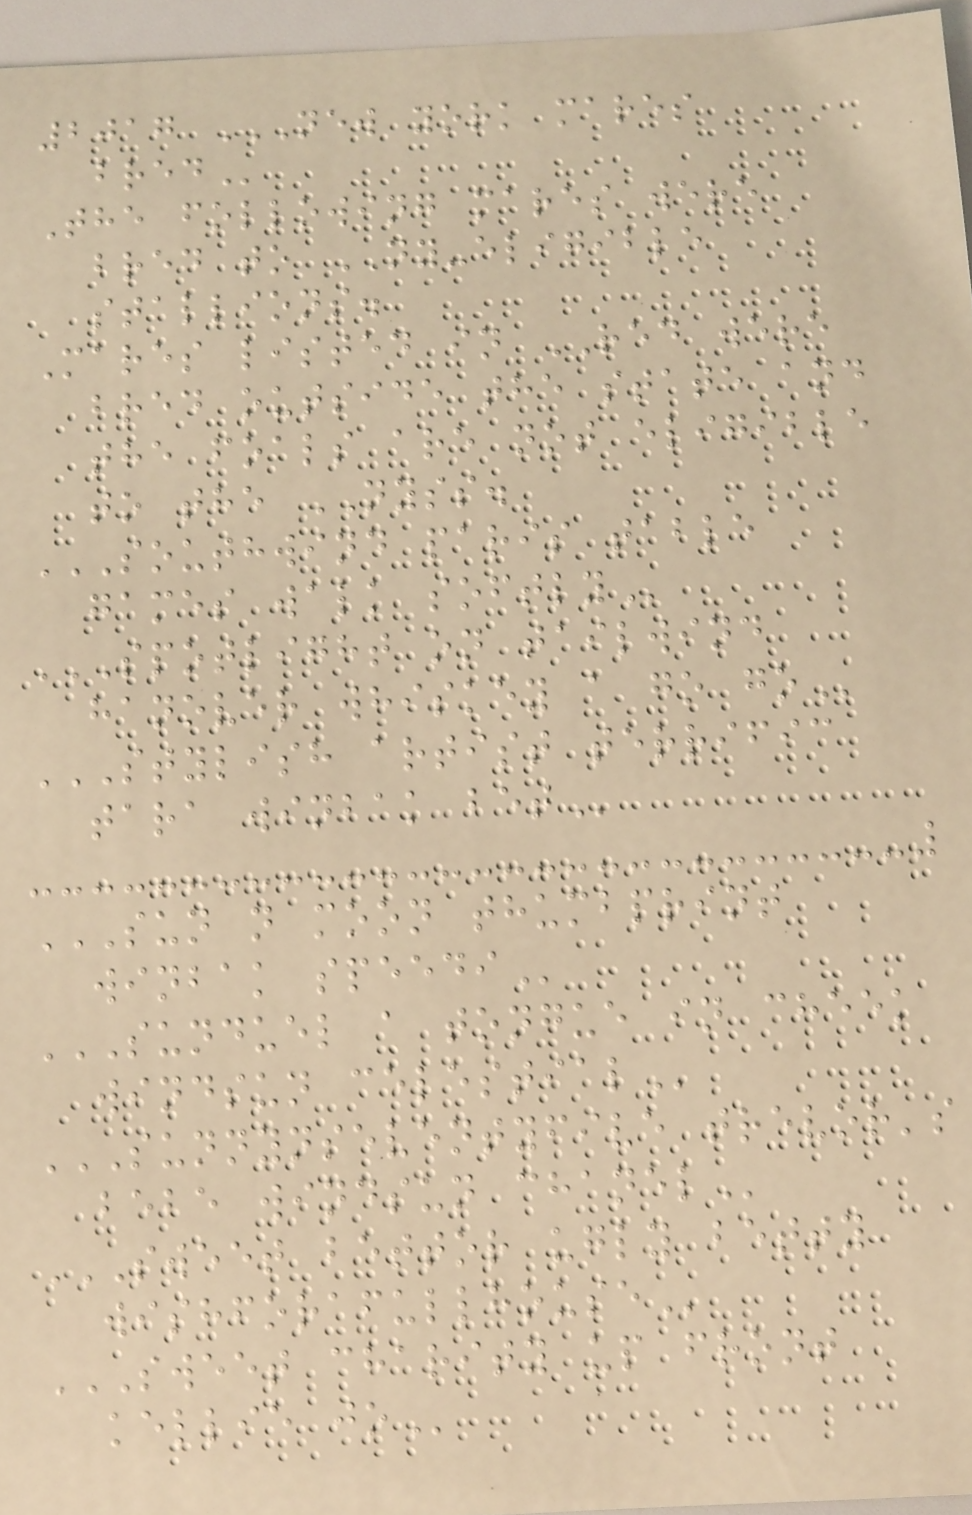2017 NEW YORK MARES
BRED
The following mares were
bred to NY-eligible
stallions.
Mares listed in RED were
bred outside the state and
the foals are not eligible
to the NYSS.
SOUTHWIND PARIS TABLE
GAMES WALK SOFTLY
SPOTLIGHT ON TAILWIND
HANOVER WHISKEY A GO GO
STYLISH ARTIST TERRIFIC
TARA WINBAK BET
SUN N MOON THUMBPRINT
WINBAK SPEEDI
SUNDUEL A TONGUE IN CHEEK
WINDSUN CELESTIAL
SUNNYNSEVENTYFIVE TREVOR'S
BEBE WINDSUN CHANEL
SWEET BETTOR UGLY BETTY
WISHFORAFULLHOUSE
SWEET CHARITY UP FRONT
KELLIE JO
